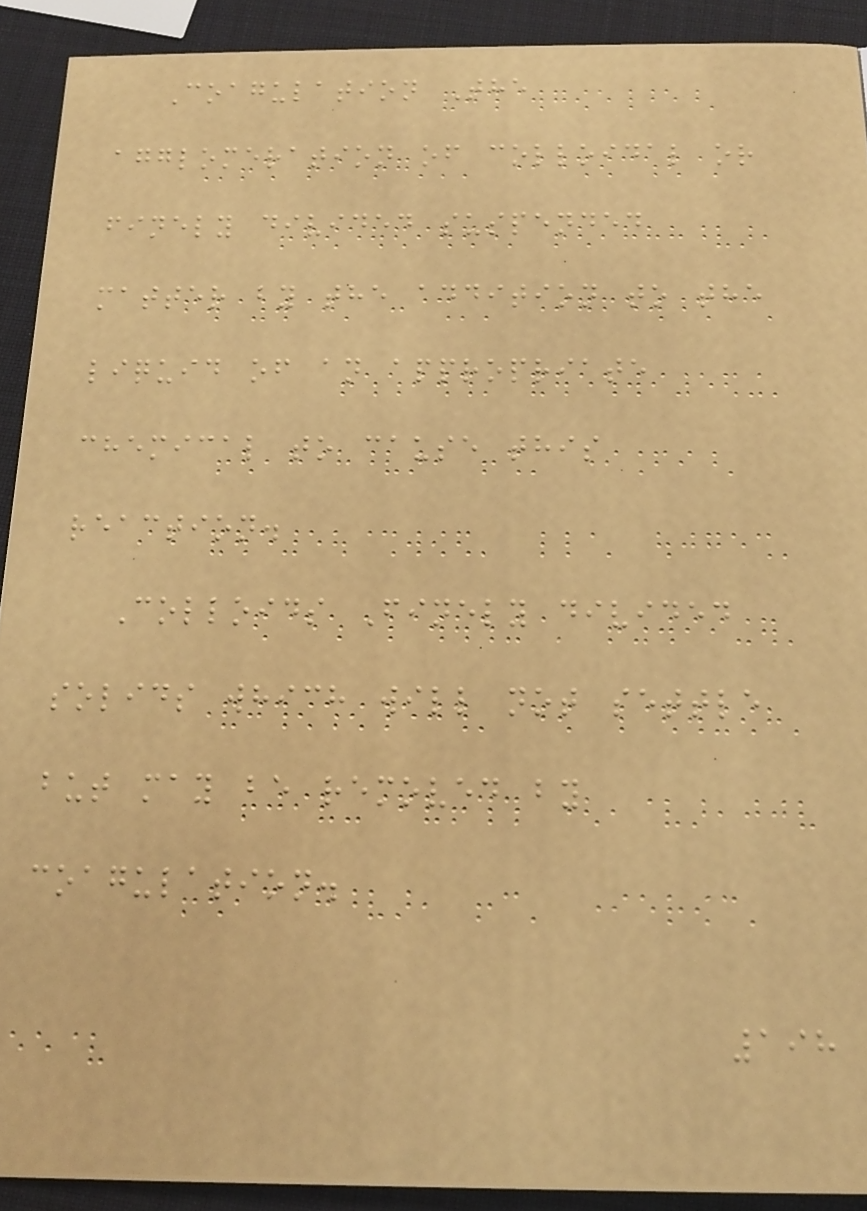Coagulation The
agglomeration of colloidal or
finely divided suspended
matter by the addition to the
liquid of an appropriate
chemical to cause this
reaction.
Colloids Finely divided
solids which will not settle
but may be removed by
coagulation.
198
